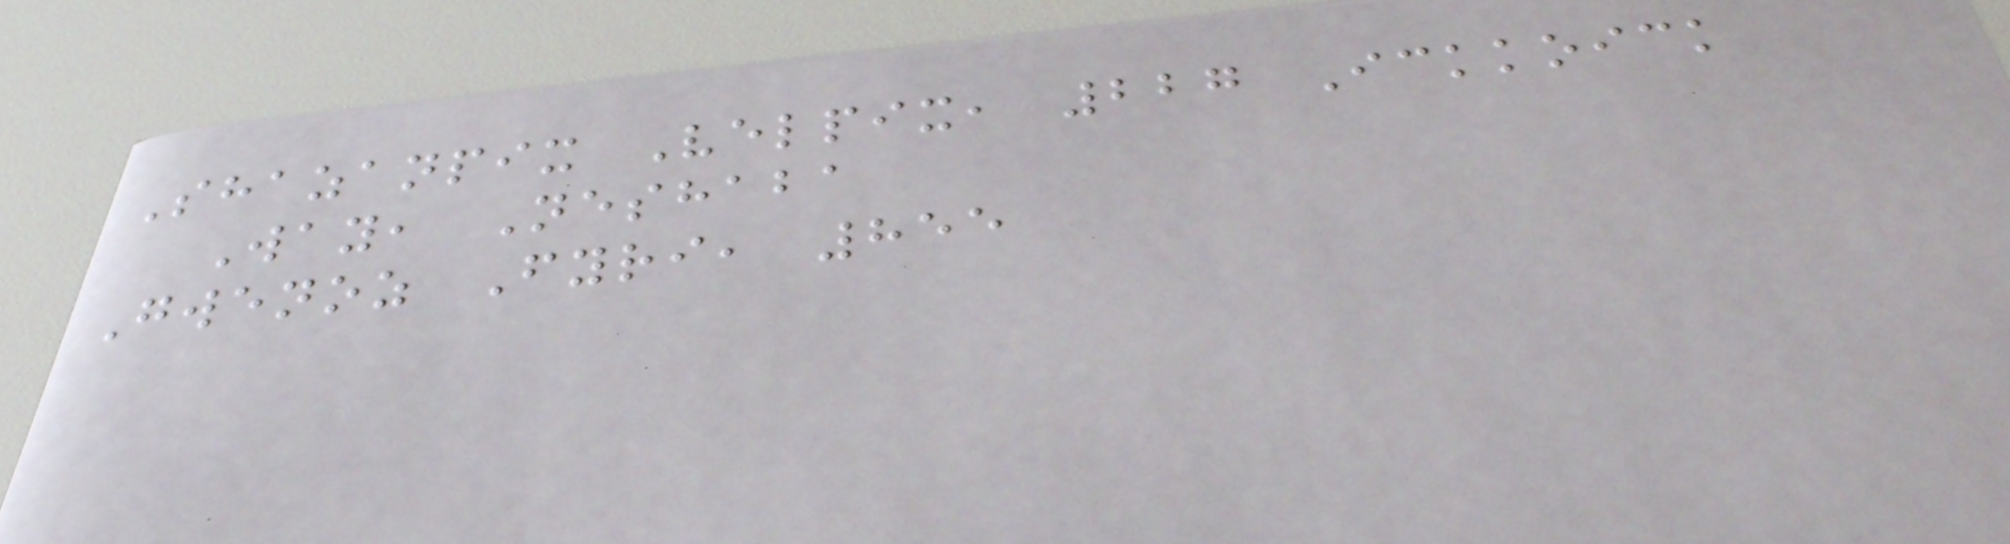Shazanpix Velpix, 227 Ickkoick
Way, Neshaba
Gwenoz Fyri, 855
